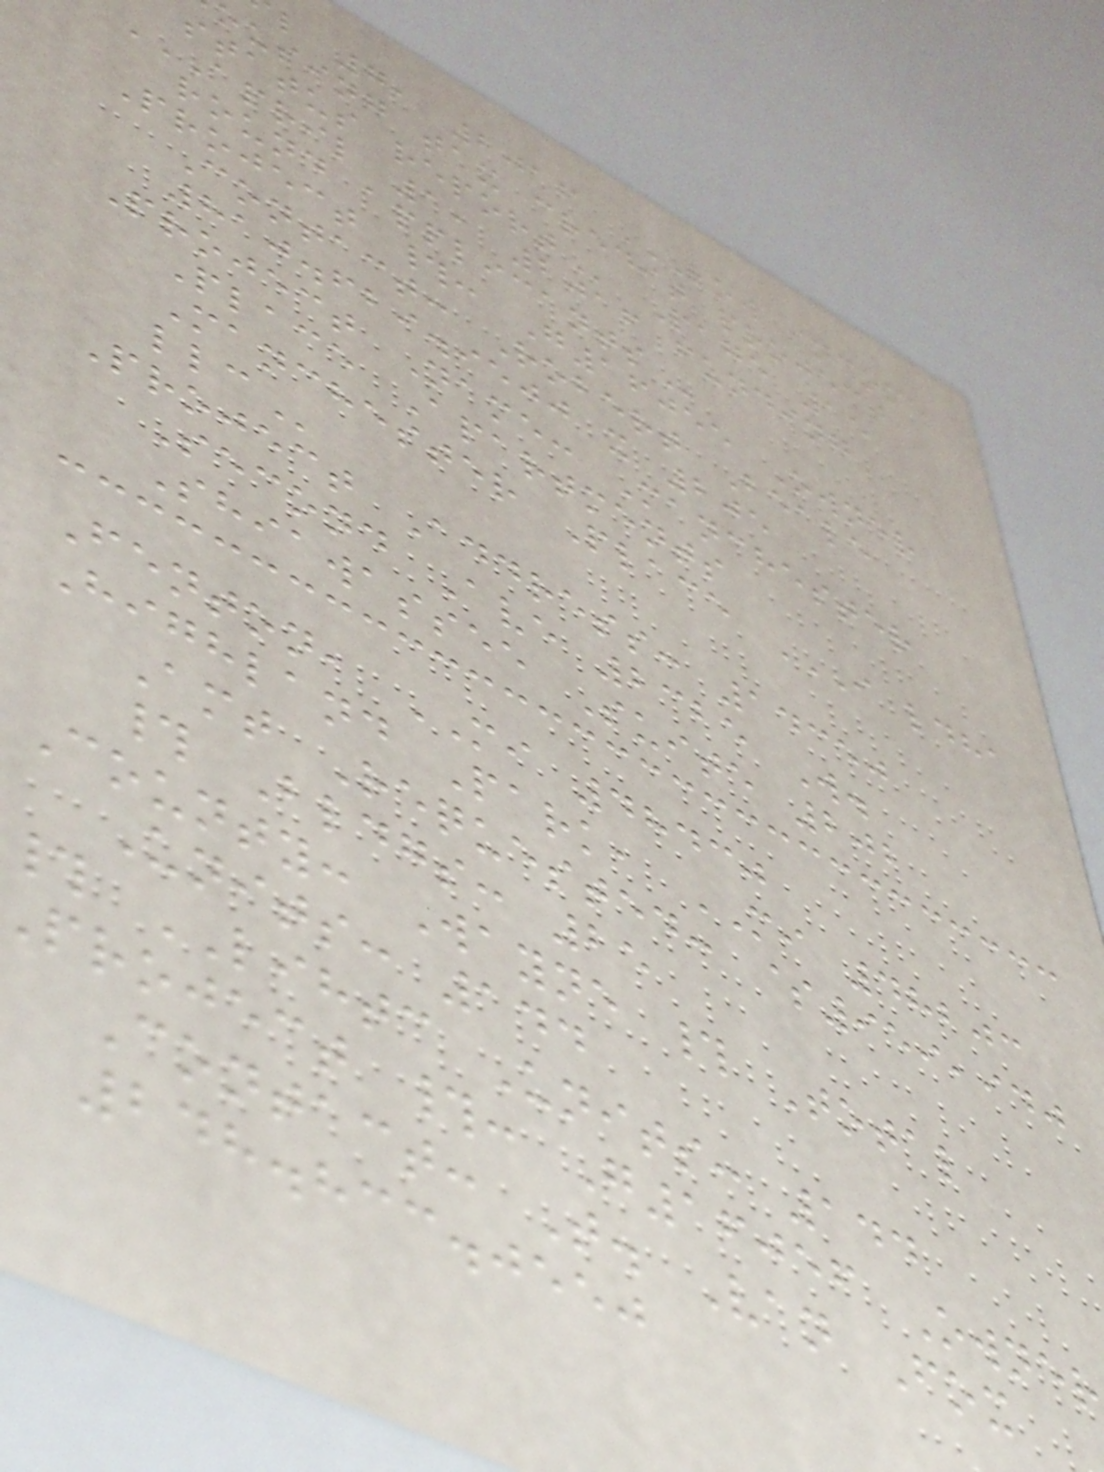ousing tax credit project
APRIL 1, 2016 FUNDING
round
Project #: G16055 Owner
Contact: Robert Beale
810.629.9500 x 205
Project Name: Manchester
Place Apartments
Manchester Place I LDHA
Project Address: 14350
Second Ave 2325 W.
Shiawassee Suite 202
Fenton, MI 48430
Highland Park, MI 48203
Amt Requested: $959,940
# Bldgs: 25
County: Wayne # Total
Units: 144
# LIHTC Units: 144
project #: G16056 Owner
Contact: T. Van Fox
248.833.0550
